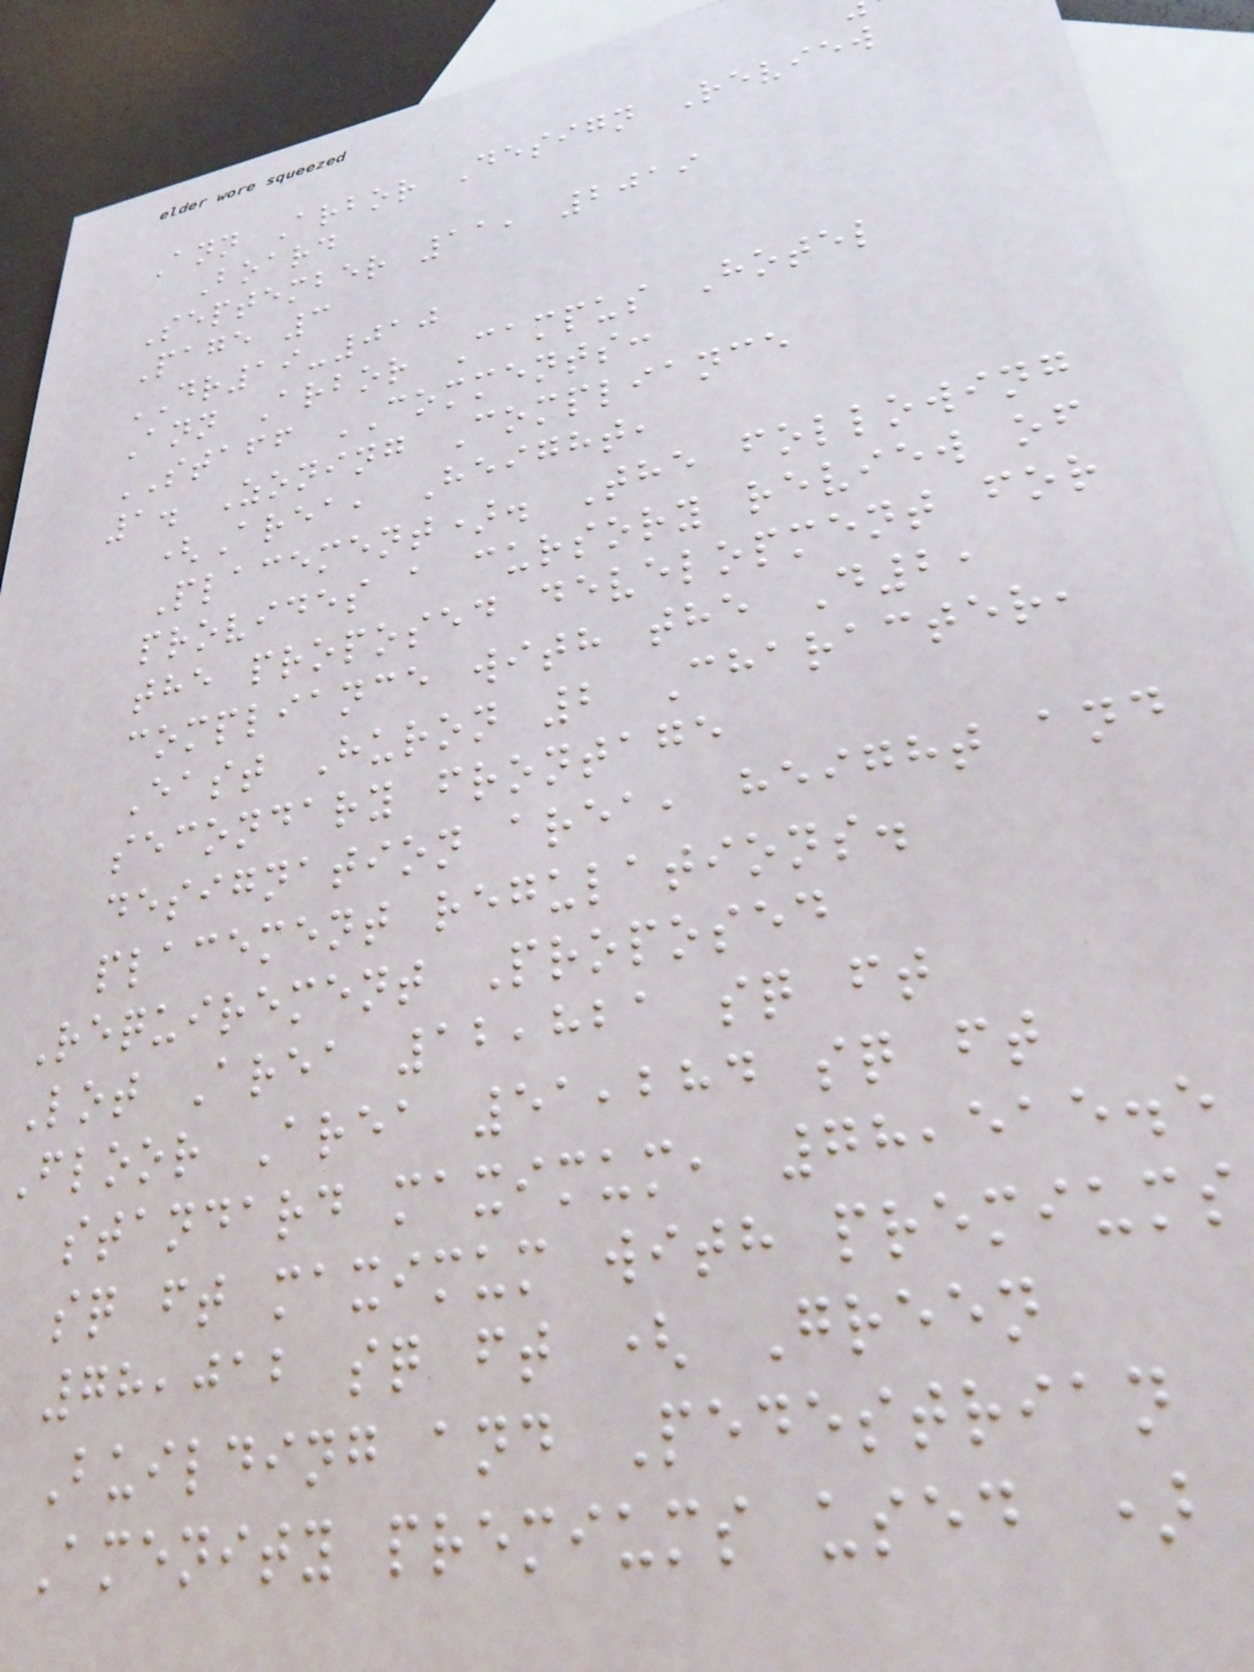Ann Arbor Design Review
Board
September 11, 2019
Page 3
DR19-010
Ann Arbor Campus Hotel
STAFF COMMENTS:
1. Zoning Compliance
(Area, Height,
Placement). The following
provides a cursory review of
the proposed development for
compliance with the D2,
East Huron 2 Character,
secondary frontage
designation area, height and
placement regulations.
Requirement Proposed
Lot Area 12,821 sq ft
Floor Area 51,284 sq ft
standard maximum, 78,515.5
sq ft maximum with premiums
78,012 sq ft ( Green
Building and Pedestrian
Amenity premiums used )
